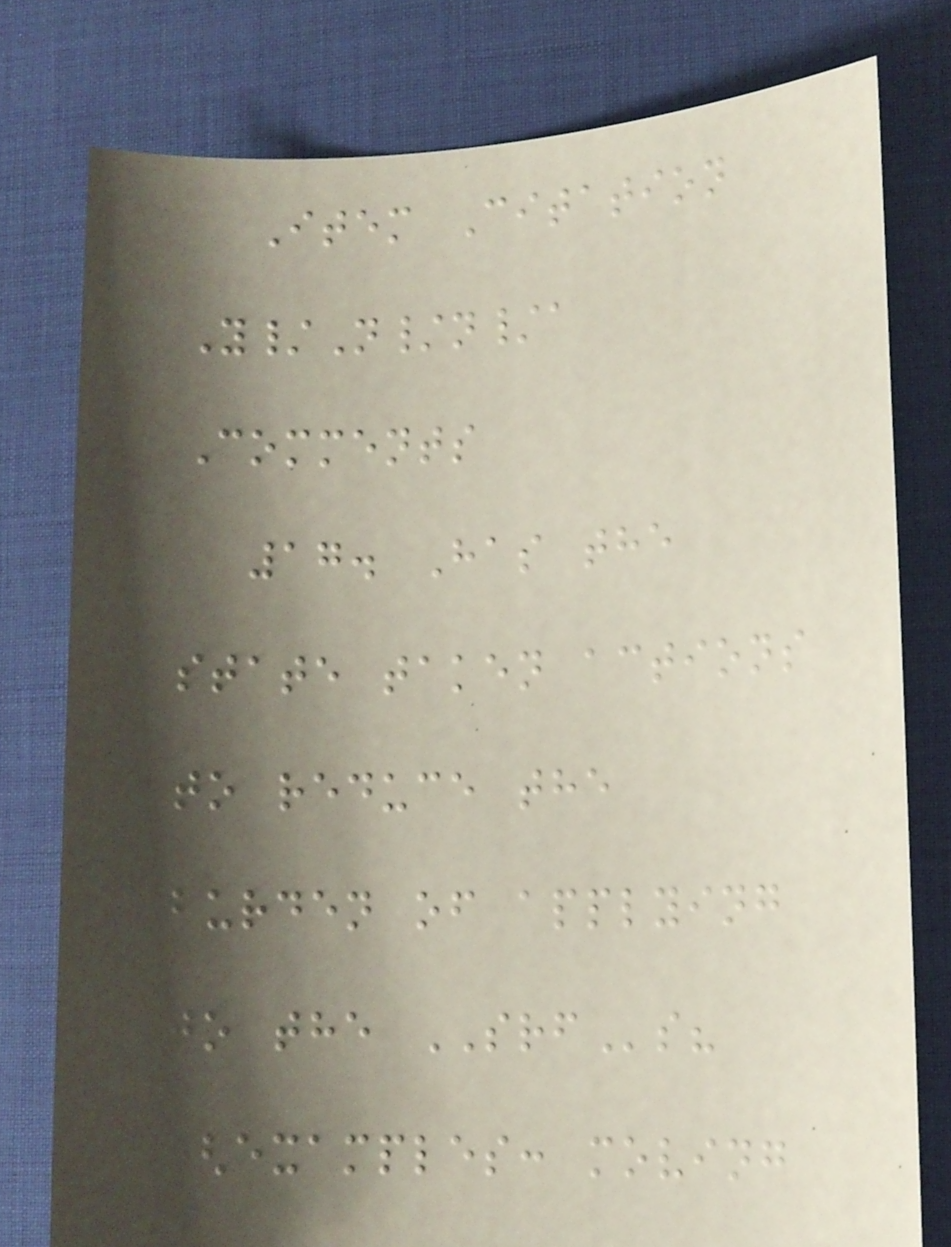Item Citation
Y/N/n/a
Comments
17. Has the
state taken actions
to reduce the
burden of applying
to the SRFs?
(examples: moving
